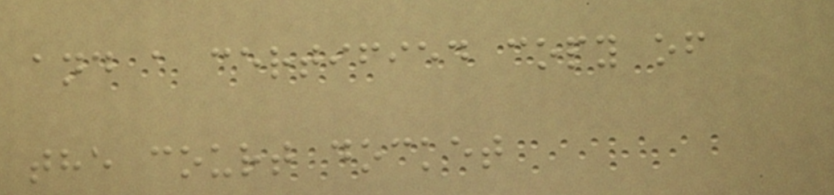and a certified copy of
the court docket
